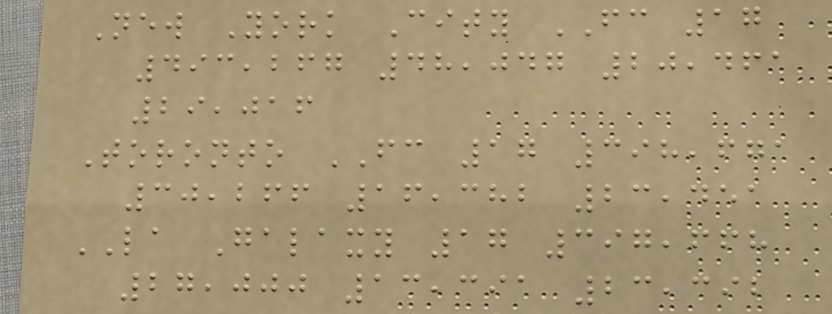New York City FC 17
493,267 48,047 20,461
29,016
Toronto FC 17 398,671
30,266 16,382 23,451
LA Galaxy 17 397,668
27,000 13,391 23,392
